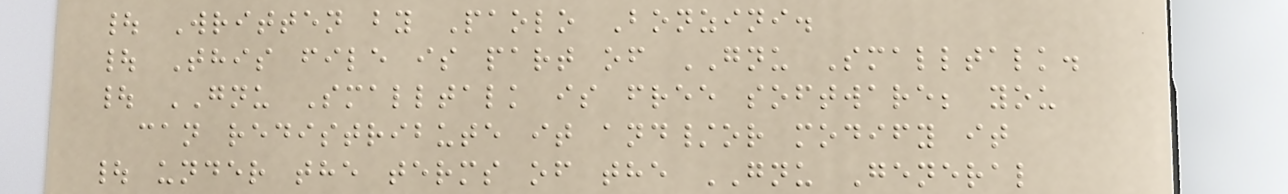| Written by Paolo Bonzini.
| This file is part of GNU Smalltalk.
| GNU Smalltalk is free software; you
can redistribute it and/or modify it
| under the terms of the GNU General
